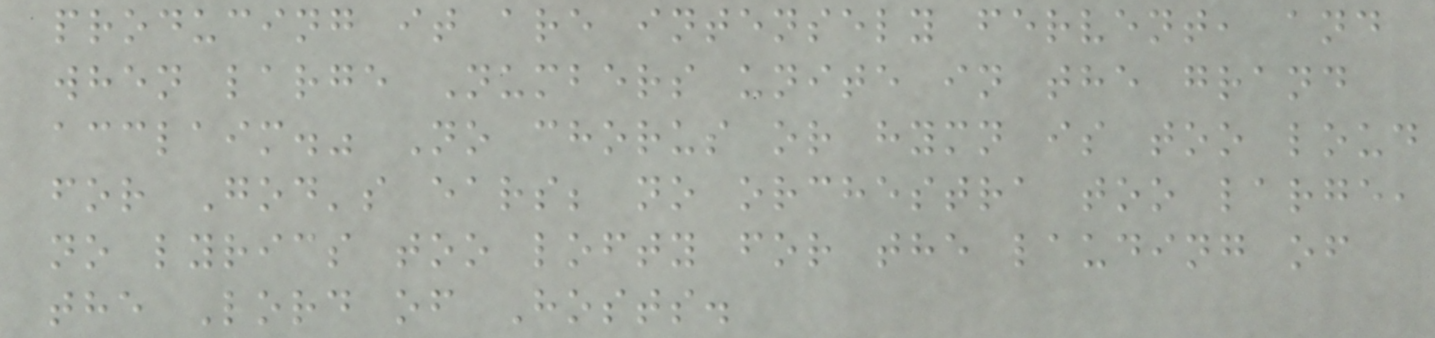producing it are intensely fervent, and
when large Numbers unite in the grand
acclaim." No chorus or hymn is too loud
for God's ears; no orchestra too large,
no lyrics too lofty for the lauding of
the Lord of Hosts.
